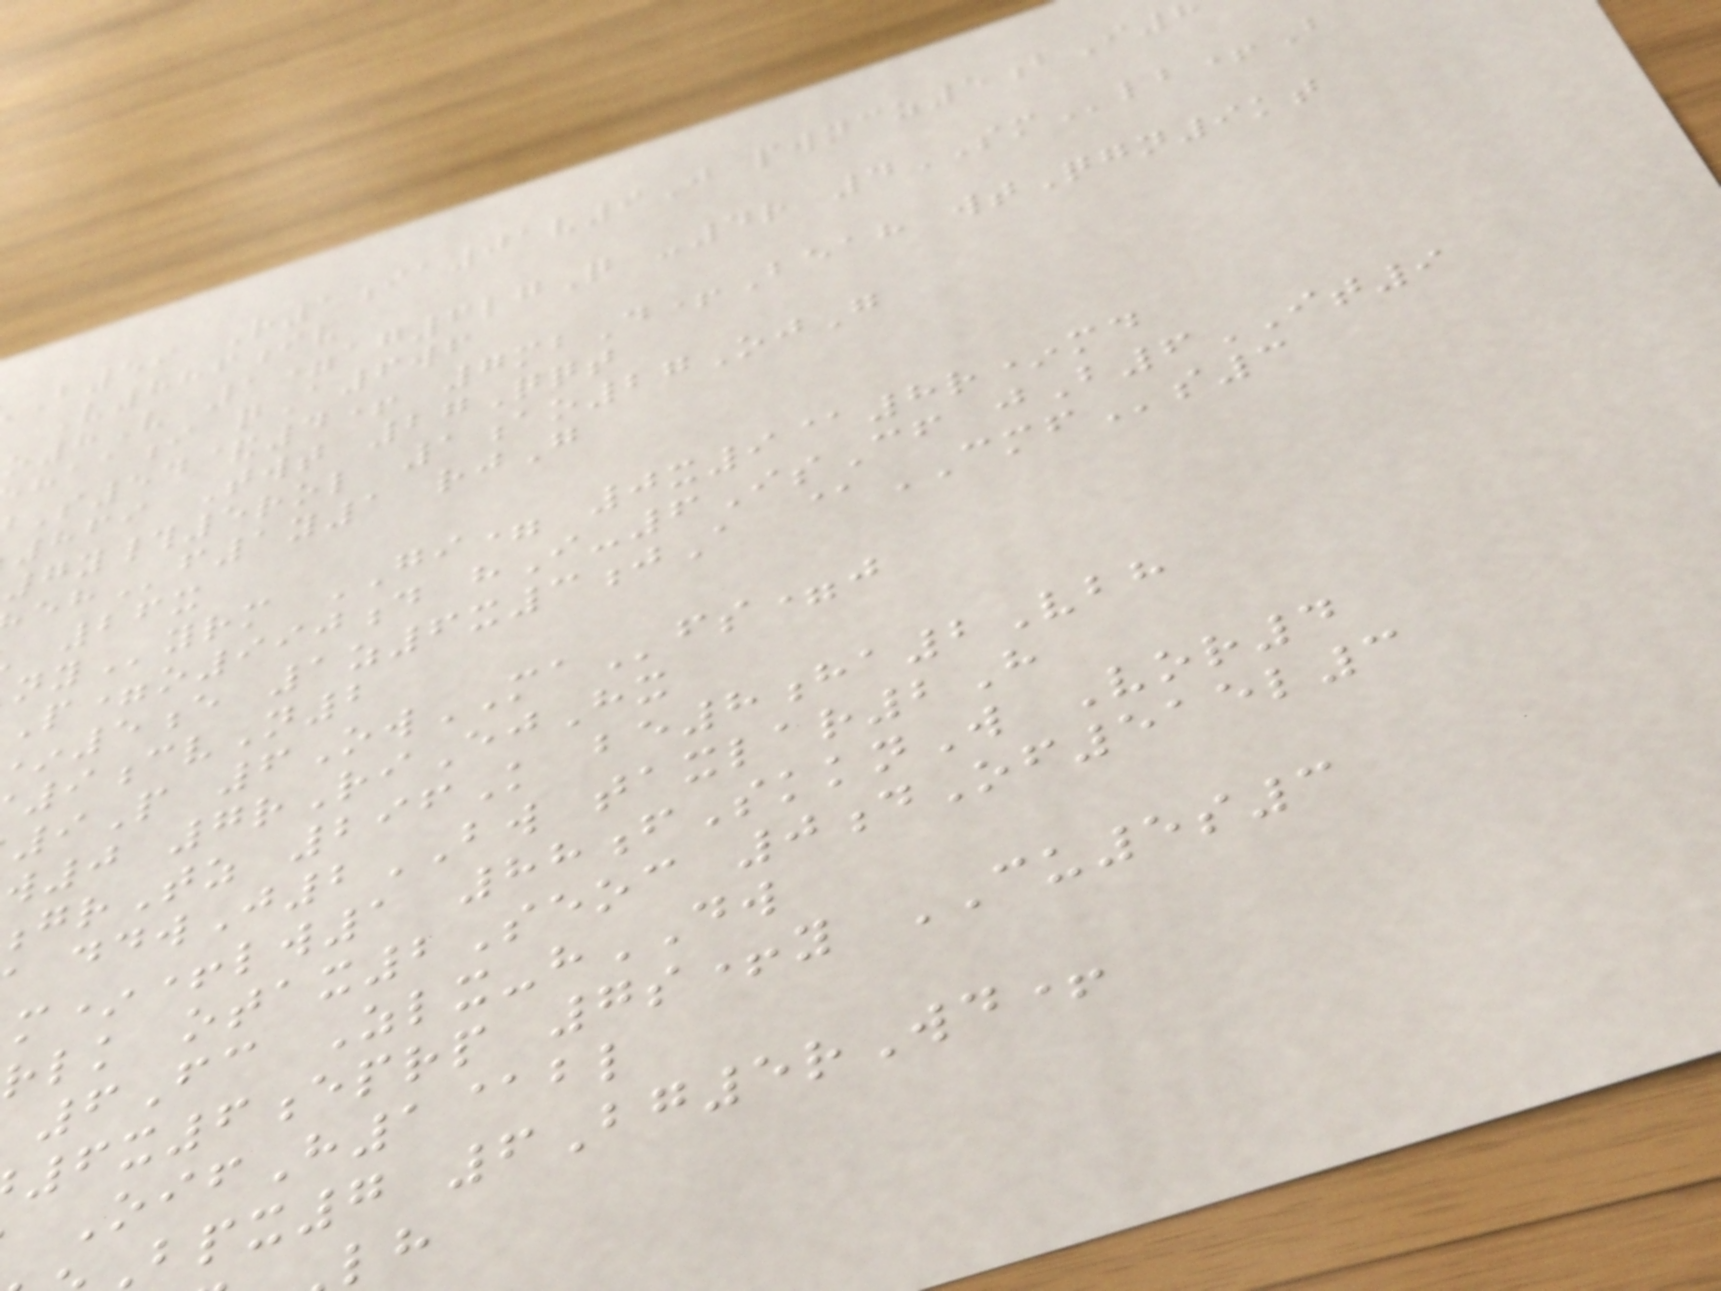B59 R1ia01v9J pwncz5bI
V886iv
o8V 1=ag6lgQ -4r 4SMlb+B
i qA6wf
S54&4+ 7mbD+Beah wtQgn9kt
869 Twt 27Qqt
7y#5rol 1ao27OjG
f1y1 rjG
26x
yrm GI= 0x9@8r*md
P=o990d hI-6IsCf jB6IT9
5e 1z6x3jA @CMFs3
9cvN2
9P 6OwMAfs=j
w0 7rRiEjHx
grTz 296K be8ha2Vbh
ddwJ2BW taxlar2H
m*+lw1 88fSkknW Vor4
rlk otax2Seoc 0dOf515l3
6Fc Zlx-hDW
6x6eprp 7s+y CU5s3
OifH1@bl
bpx7 6Bg5rWd+
